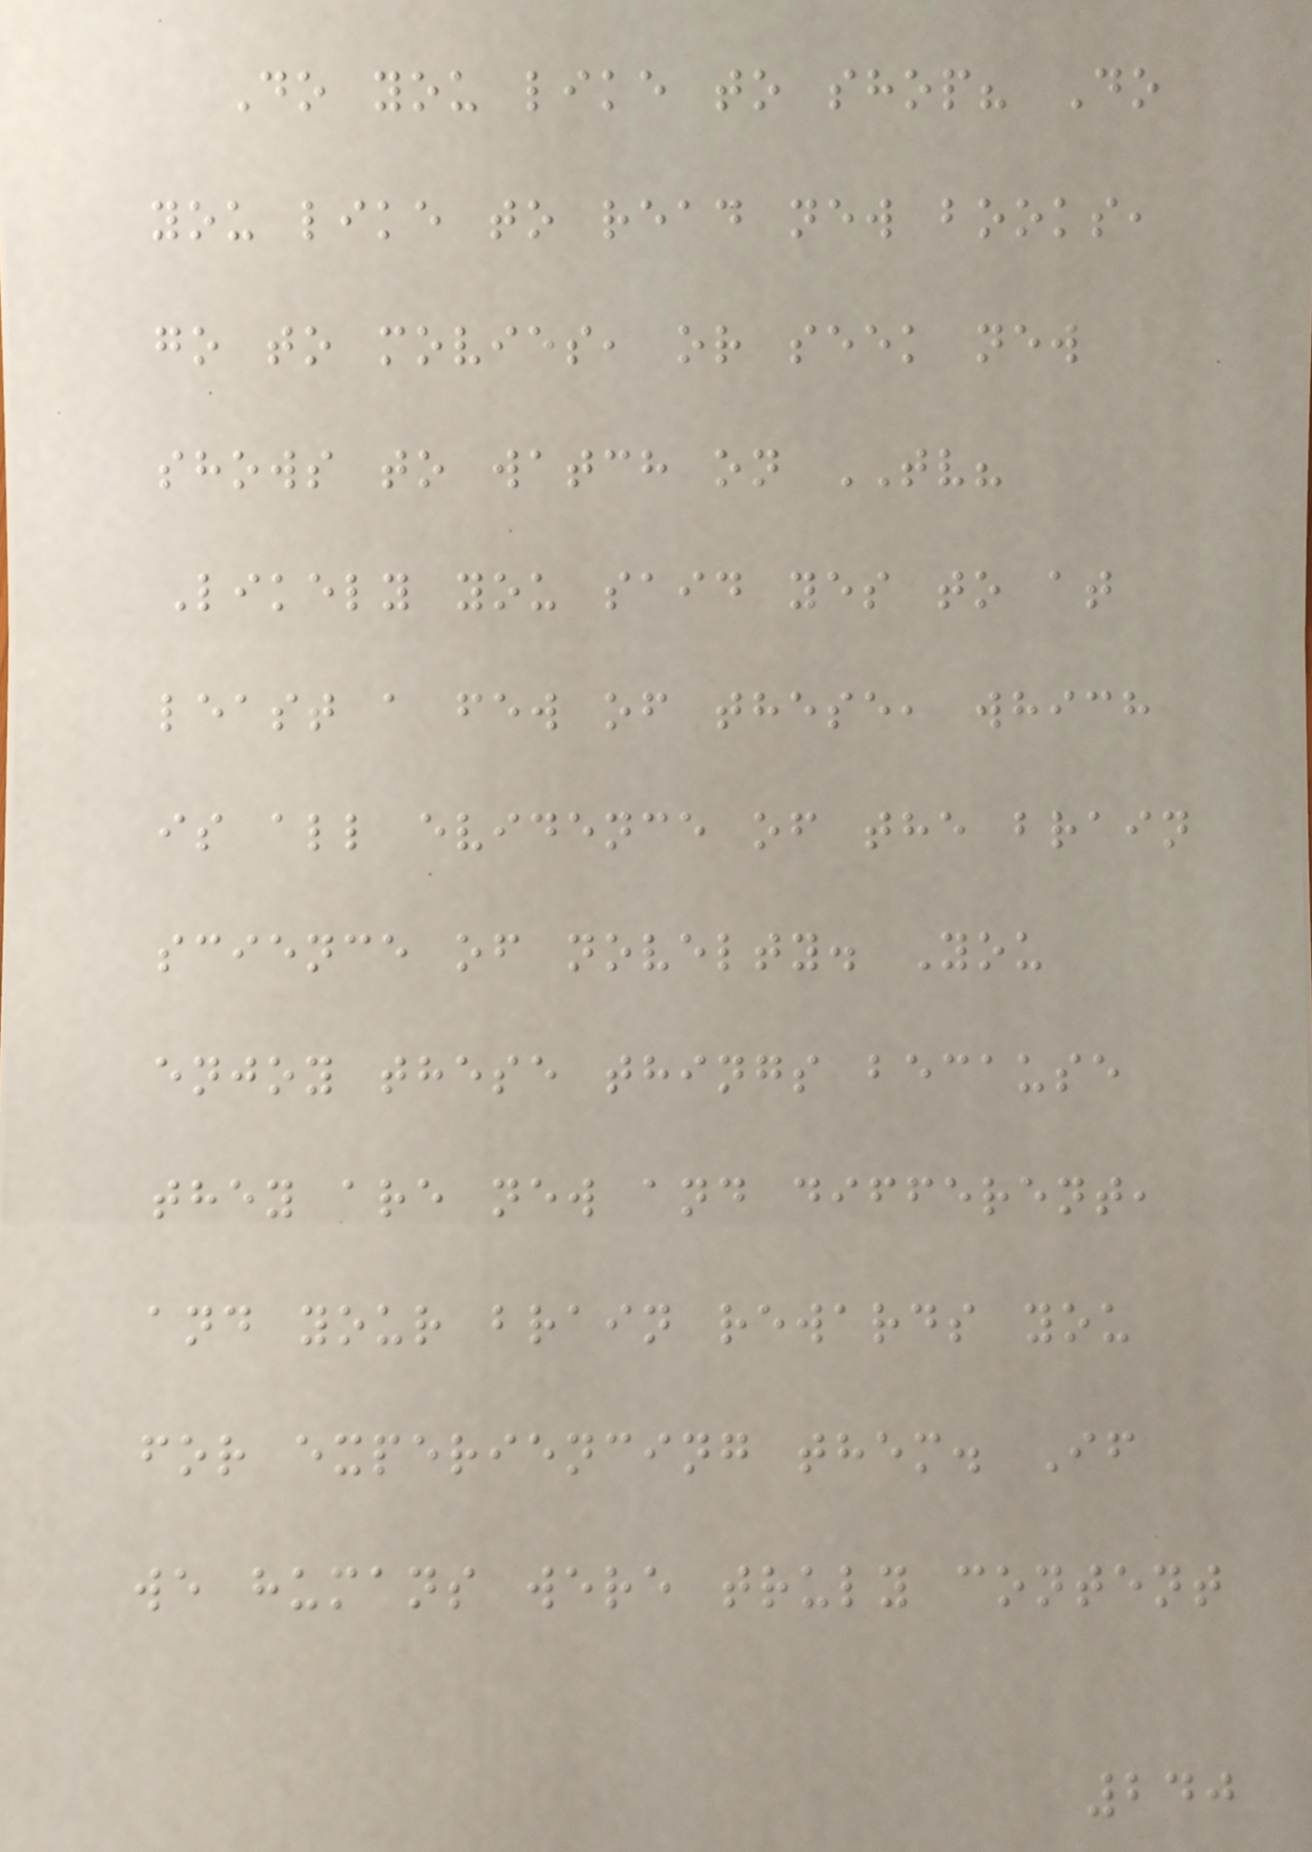Do you like to shop? Do
you like to read new books,
go to movies, or seek new
shows to watch on TV?
Likely you said yes to at
least a few of these, which
is all evidence of the brain
science of novelty. You
enjoy these things because
they are new and different,
and your brain rewards you
for experiencing them. If
we humans were truly content
240
